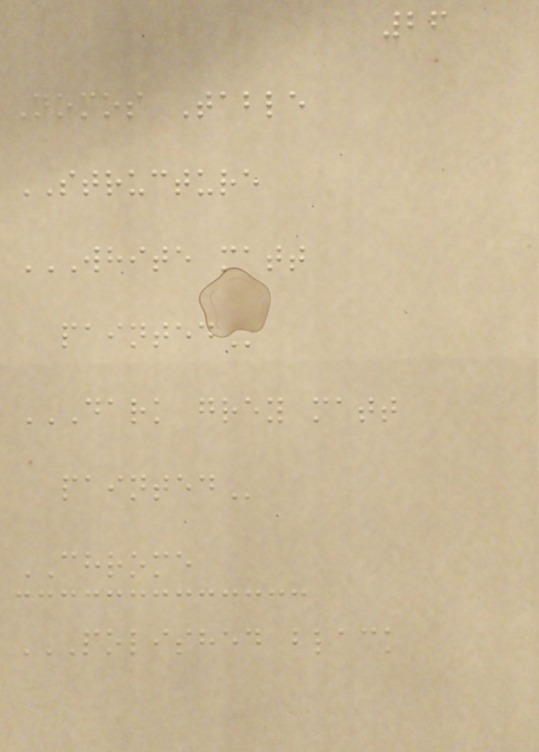26
Nomos Table
STRUCTURE
WHITE MATT
PAINTED
DARK GREY MATT
PAINTED
CHROME
POLISHED BLACK
